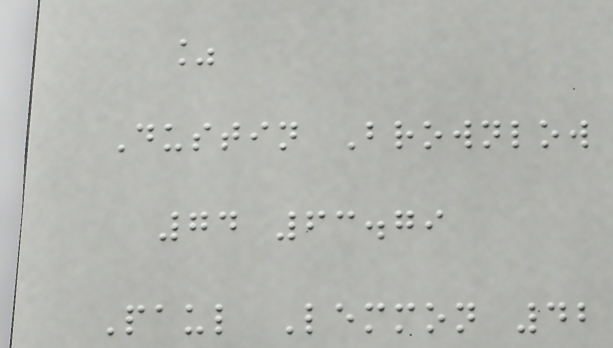%
Dustin Brownlow
74 63.79
Paul Lemmon 42
